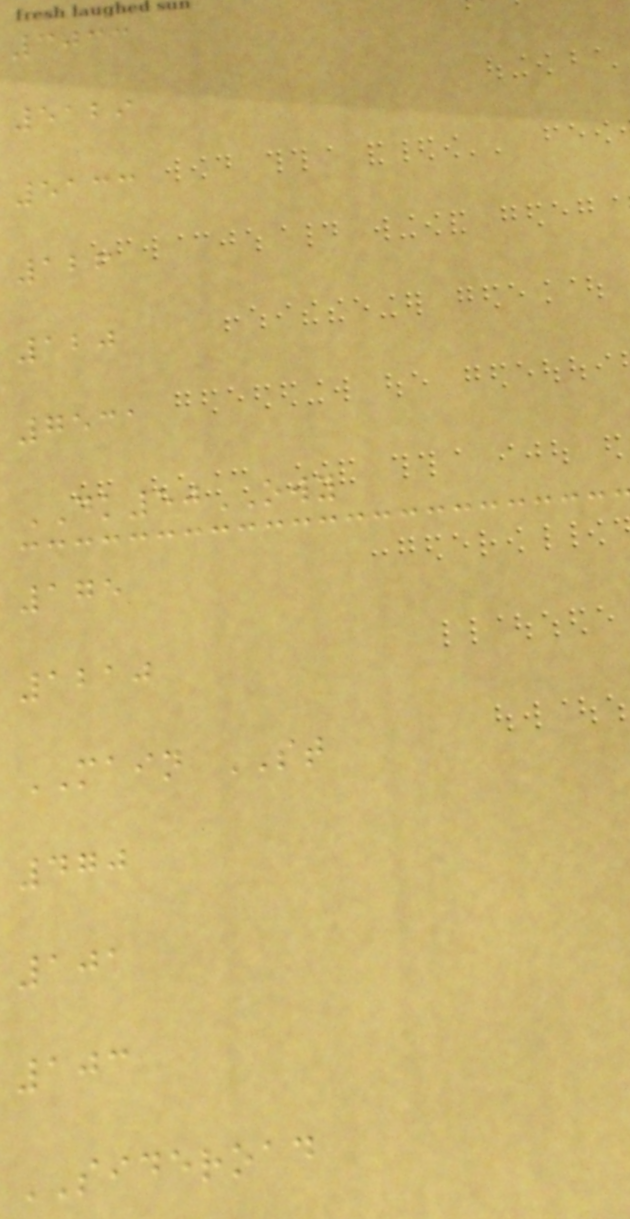3033
5129
5133
126
120
7531
DK50OWY
175
1210
MAIN ST
470
101
103
SIDEROAD
